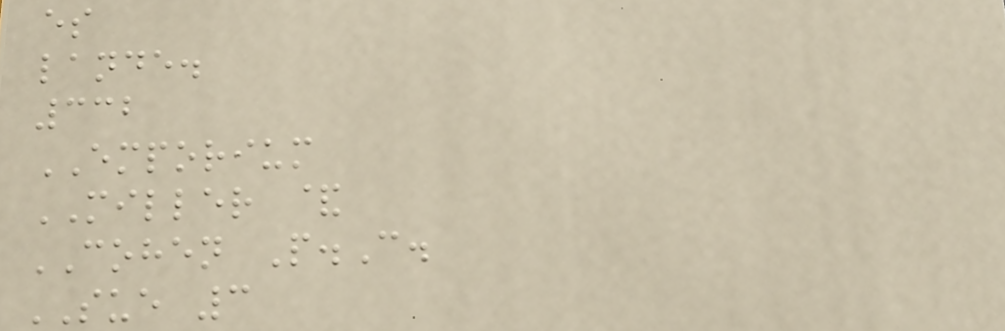es
lande.
332
EMPORIUM
MILLER &
COHEN P.C.
SUE 3
